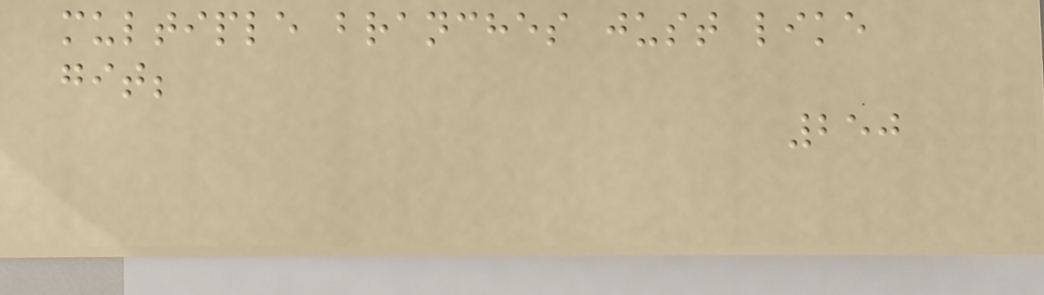multiple branches just like
git;
250
